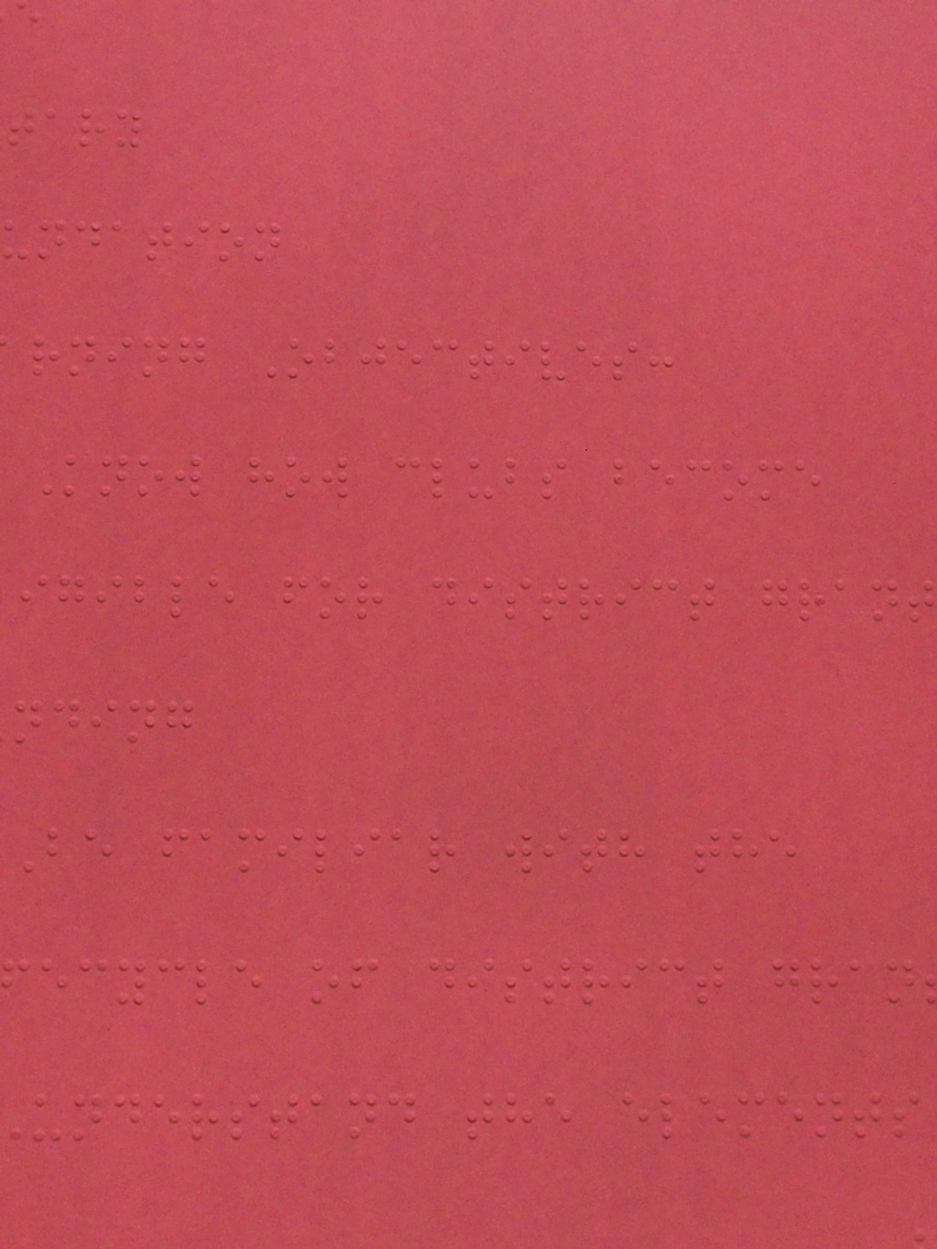tary
undation
rning Objectives:
Know how clubs become
igible for district grant
nding
Be familiar with the
ecycle of district gran
understand the elements
